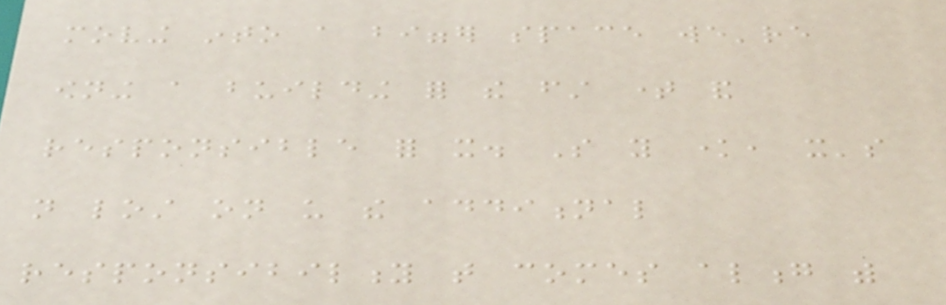moving into a bigger space we're
owning a building for the first time and
responsible for it. So you know, it's
not lost on us the additional
responsibility that comes along with
